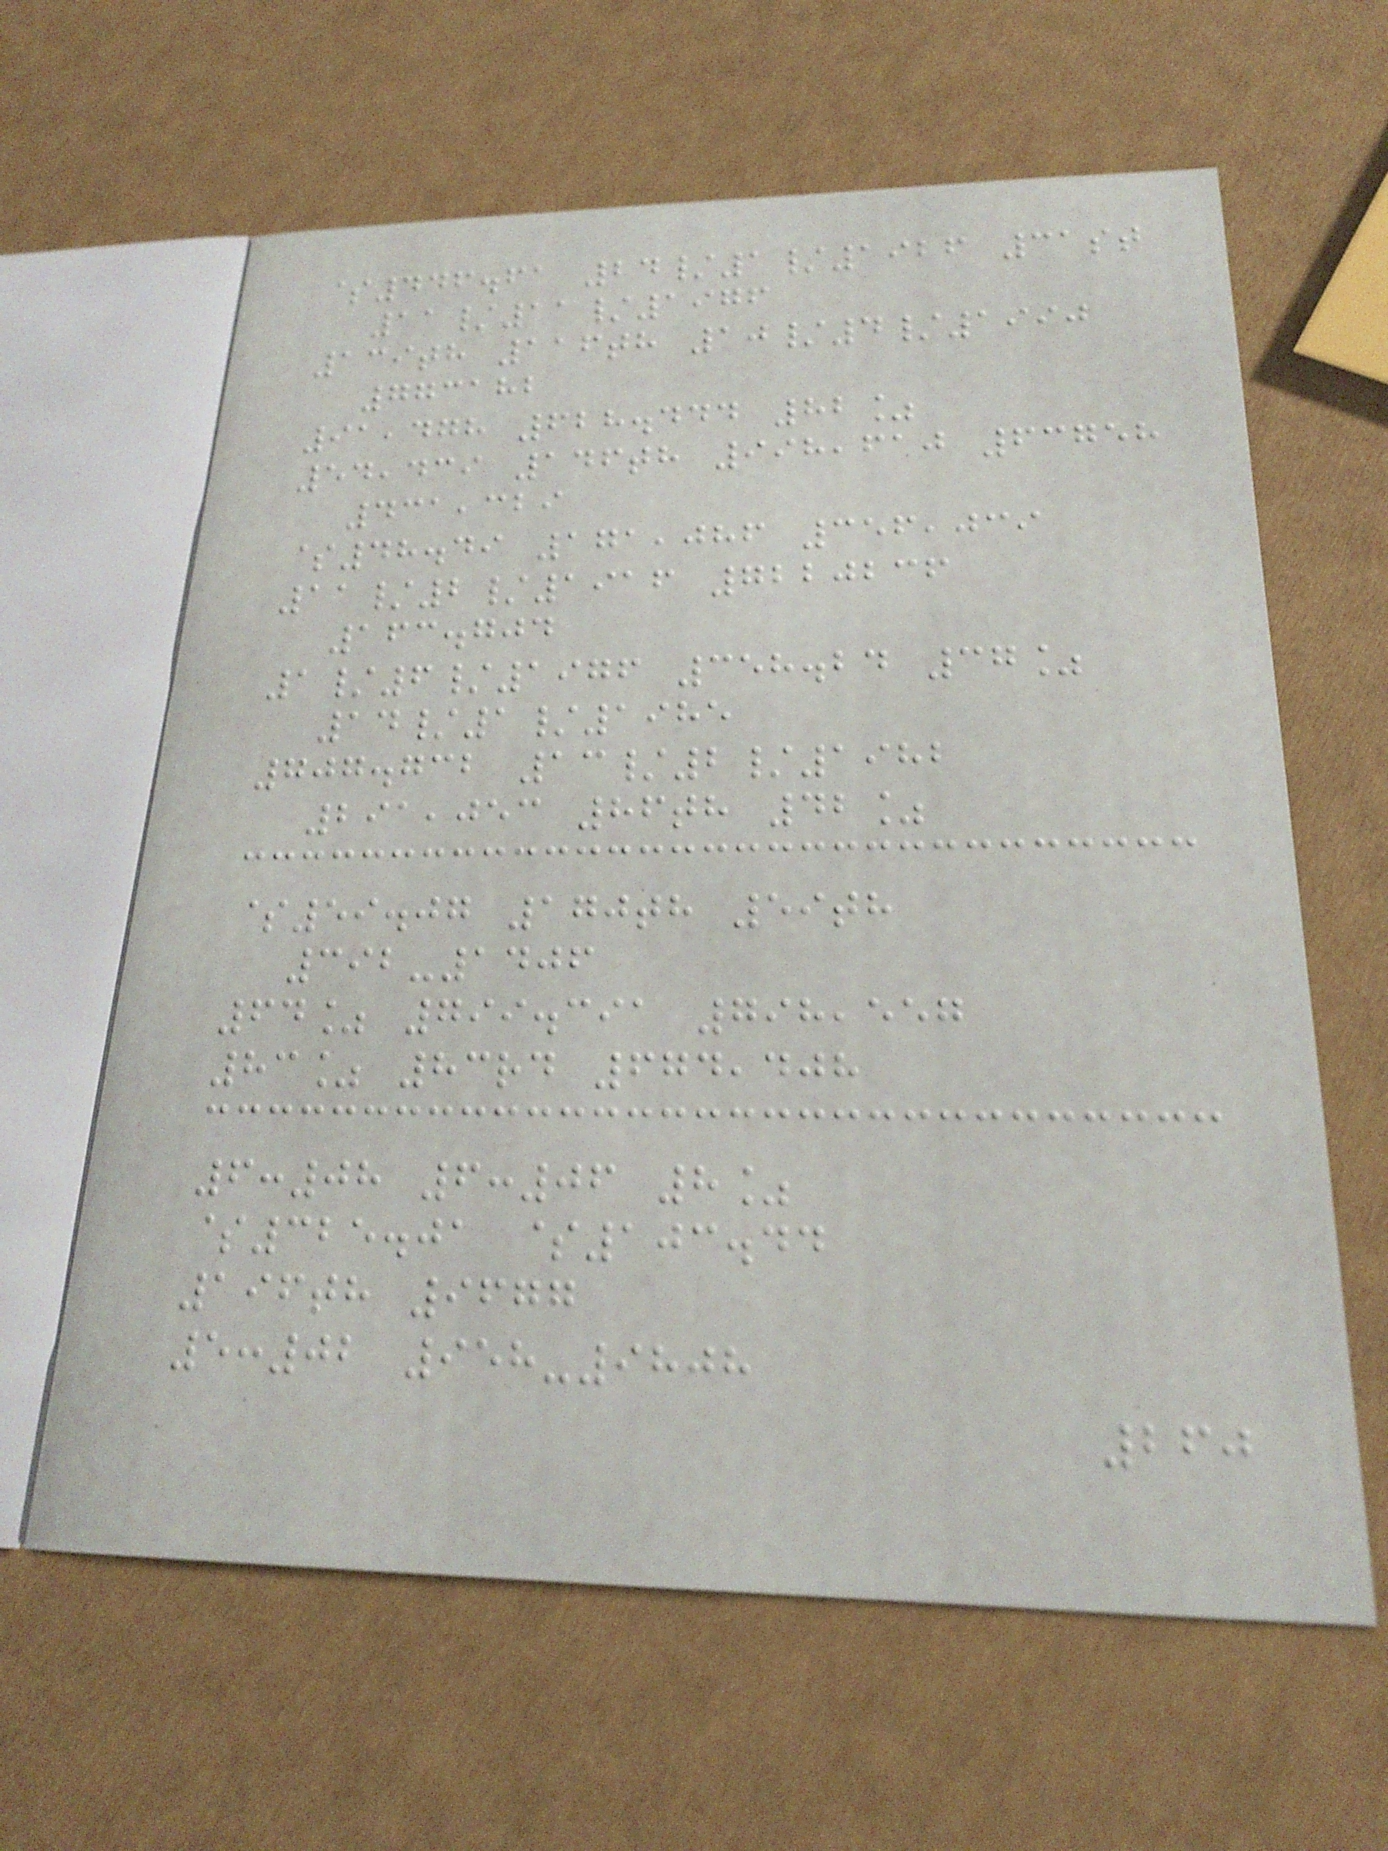$446.61 24/1/1926 31st
11/11/1976
139th 116th 10/4/1990
773182
91,478 628.444 82%
54,439 146th 998,610 63758
431,329
$48.49 171,086 356,039
11/2/1916 7220236
163.704
1/6/1976 358.24 37%
14/1/1985
707.732 13/2/1982
291,053 86th 42%
$59.07 170th 59th
392-1406
64% 799.391 798,557
83% 83rd 674,408
6:08 6:06 8%
$325.01 $103.44
196th 9677
5:02 958-9808
260
